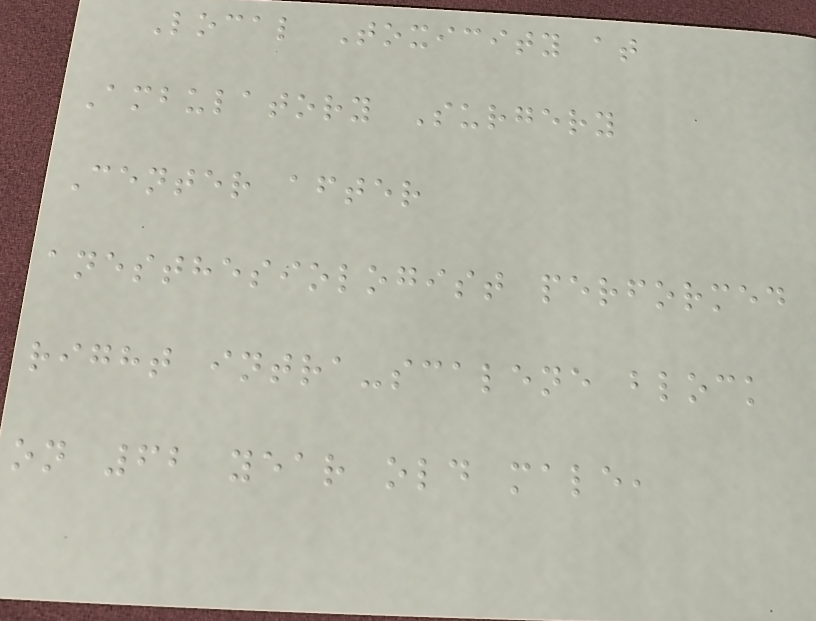Local Toxicity at
Ambulatory Surgery
Center after
anesthesiologist performed
right intra-scalene block
on 62 year old male,
